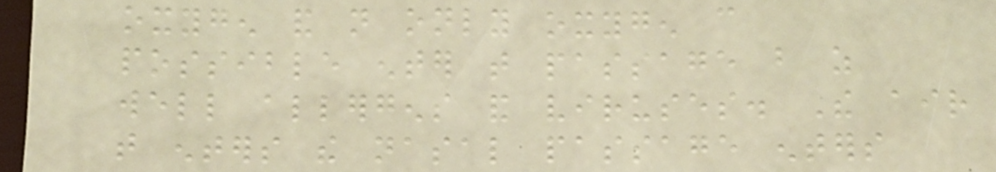oxygen and not only oxygen can
possible enter that passage but as
well allergens and viruses. The air
that enters the nasal passage enters
